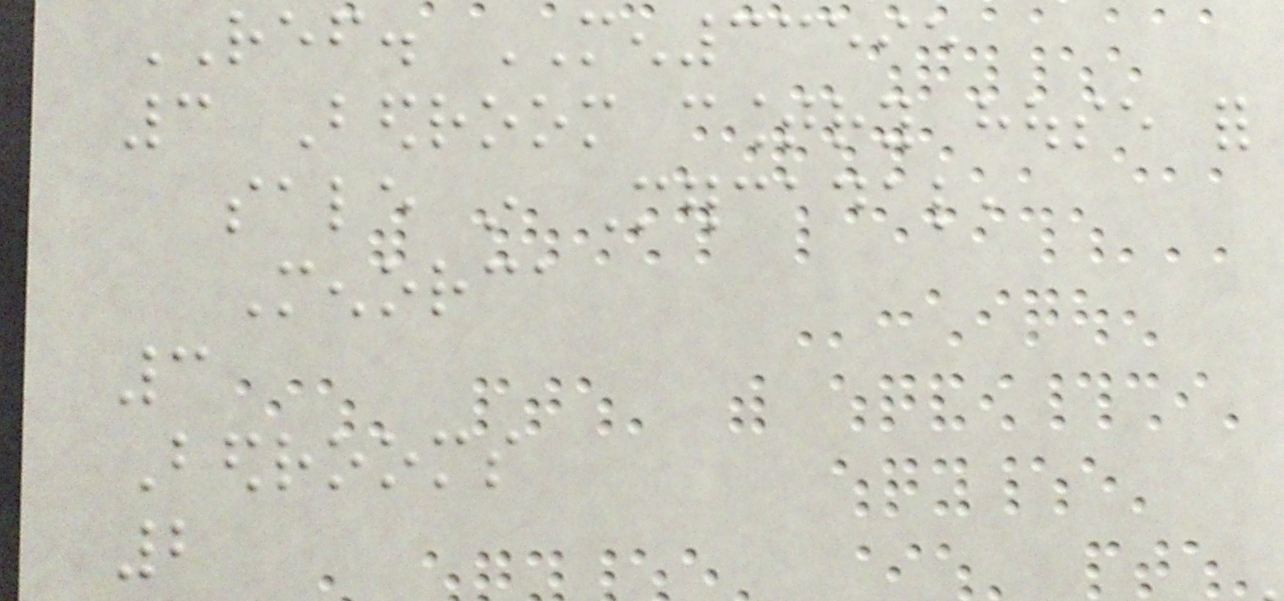REF. MEN33595
3 Bedroom country house for
sale in Mercadal,
Menorca
3
Bedrooms
2
